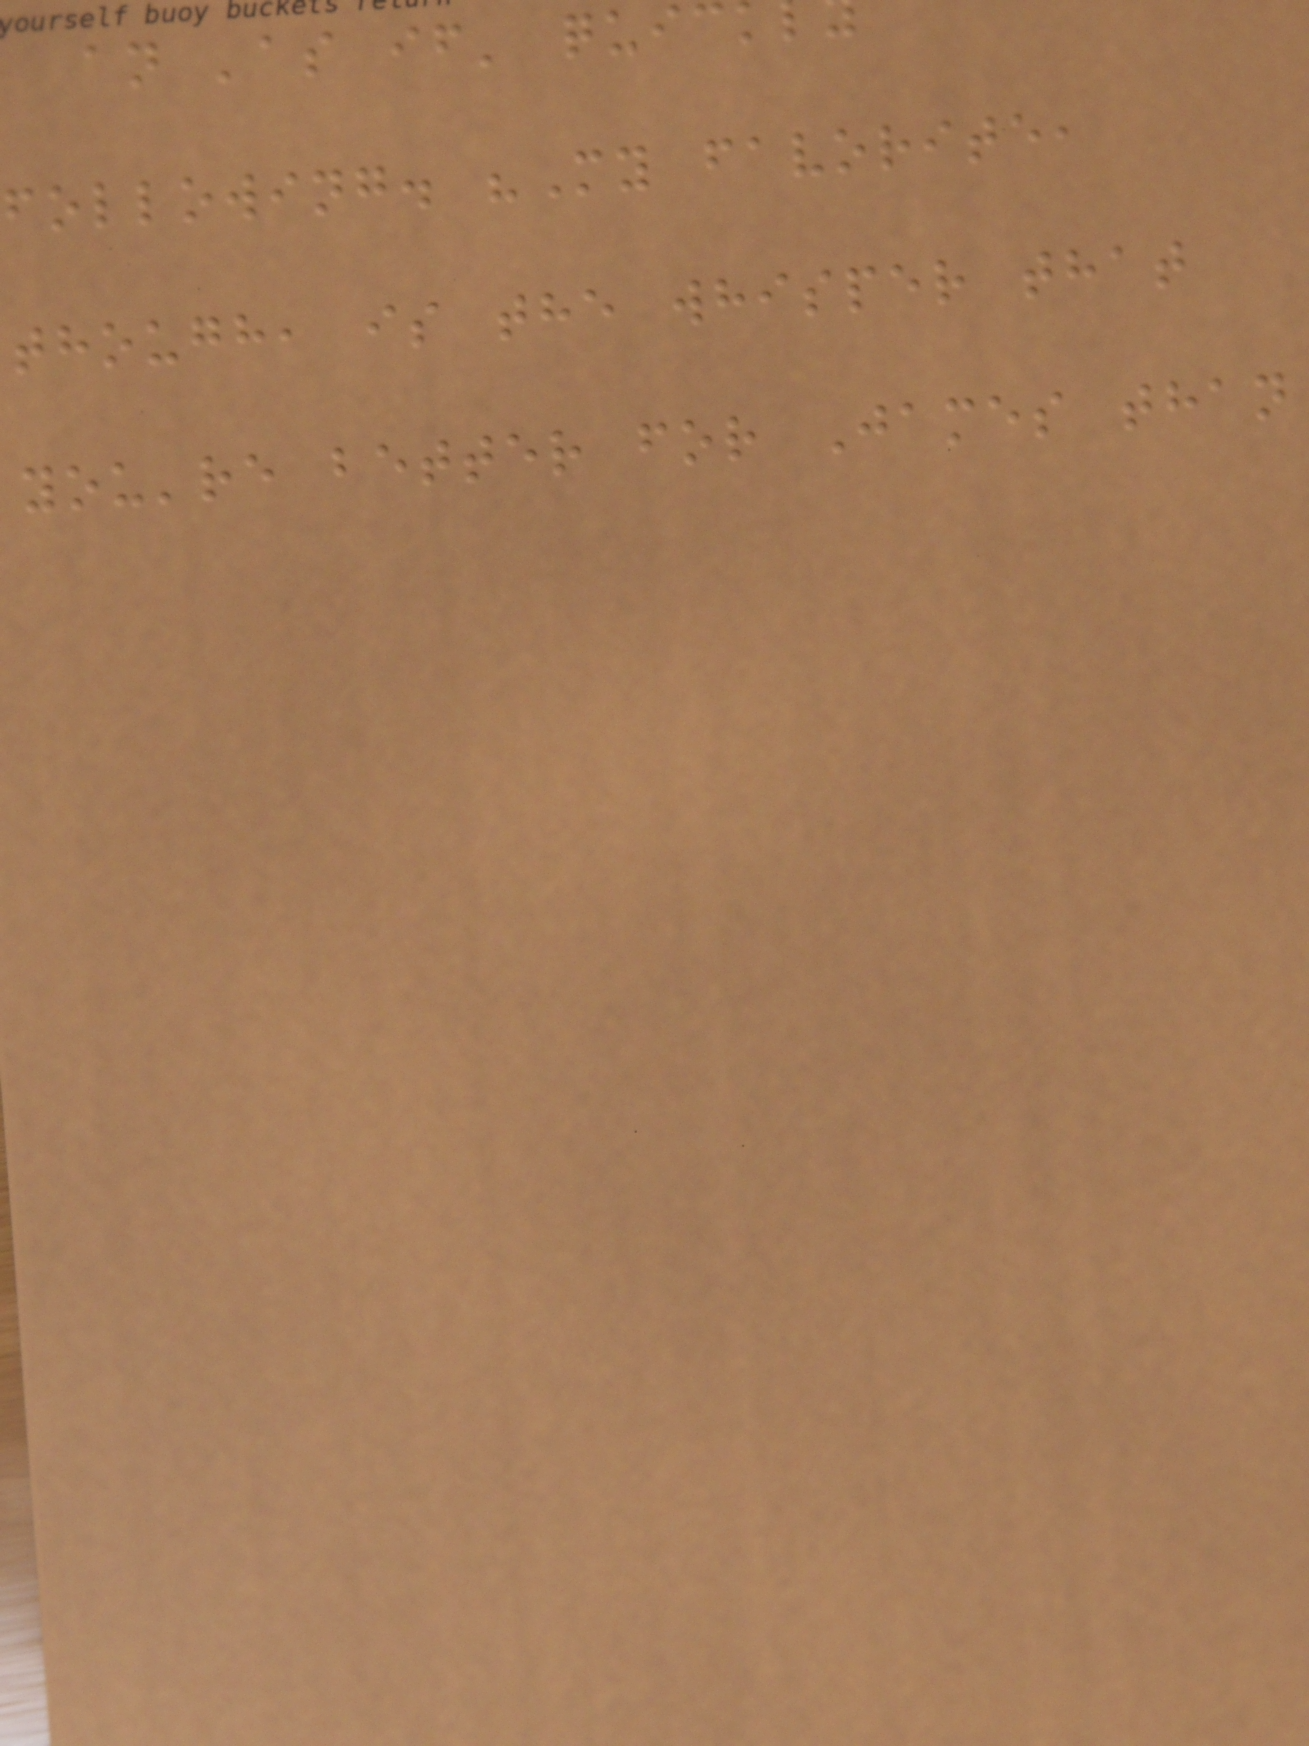an 'as if' quic
following. "My favorite,
though, is the whisper that
you're better for James than
